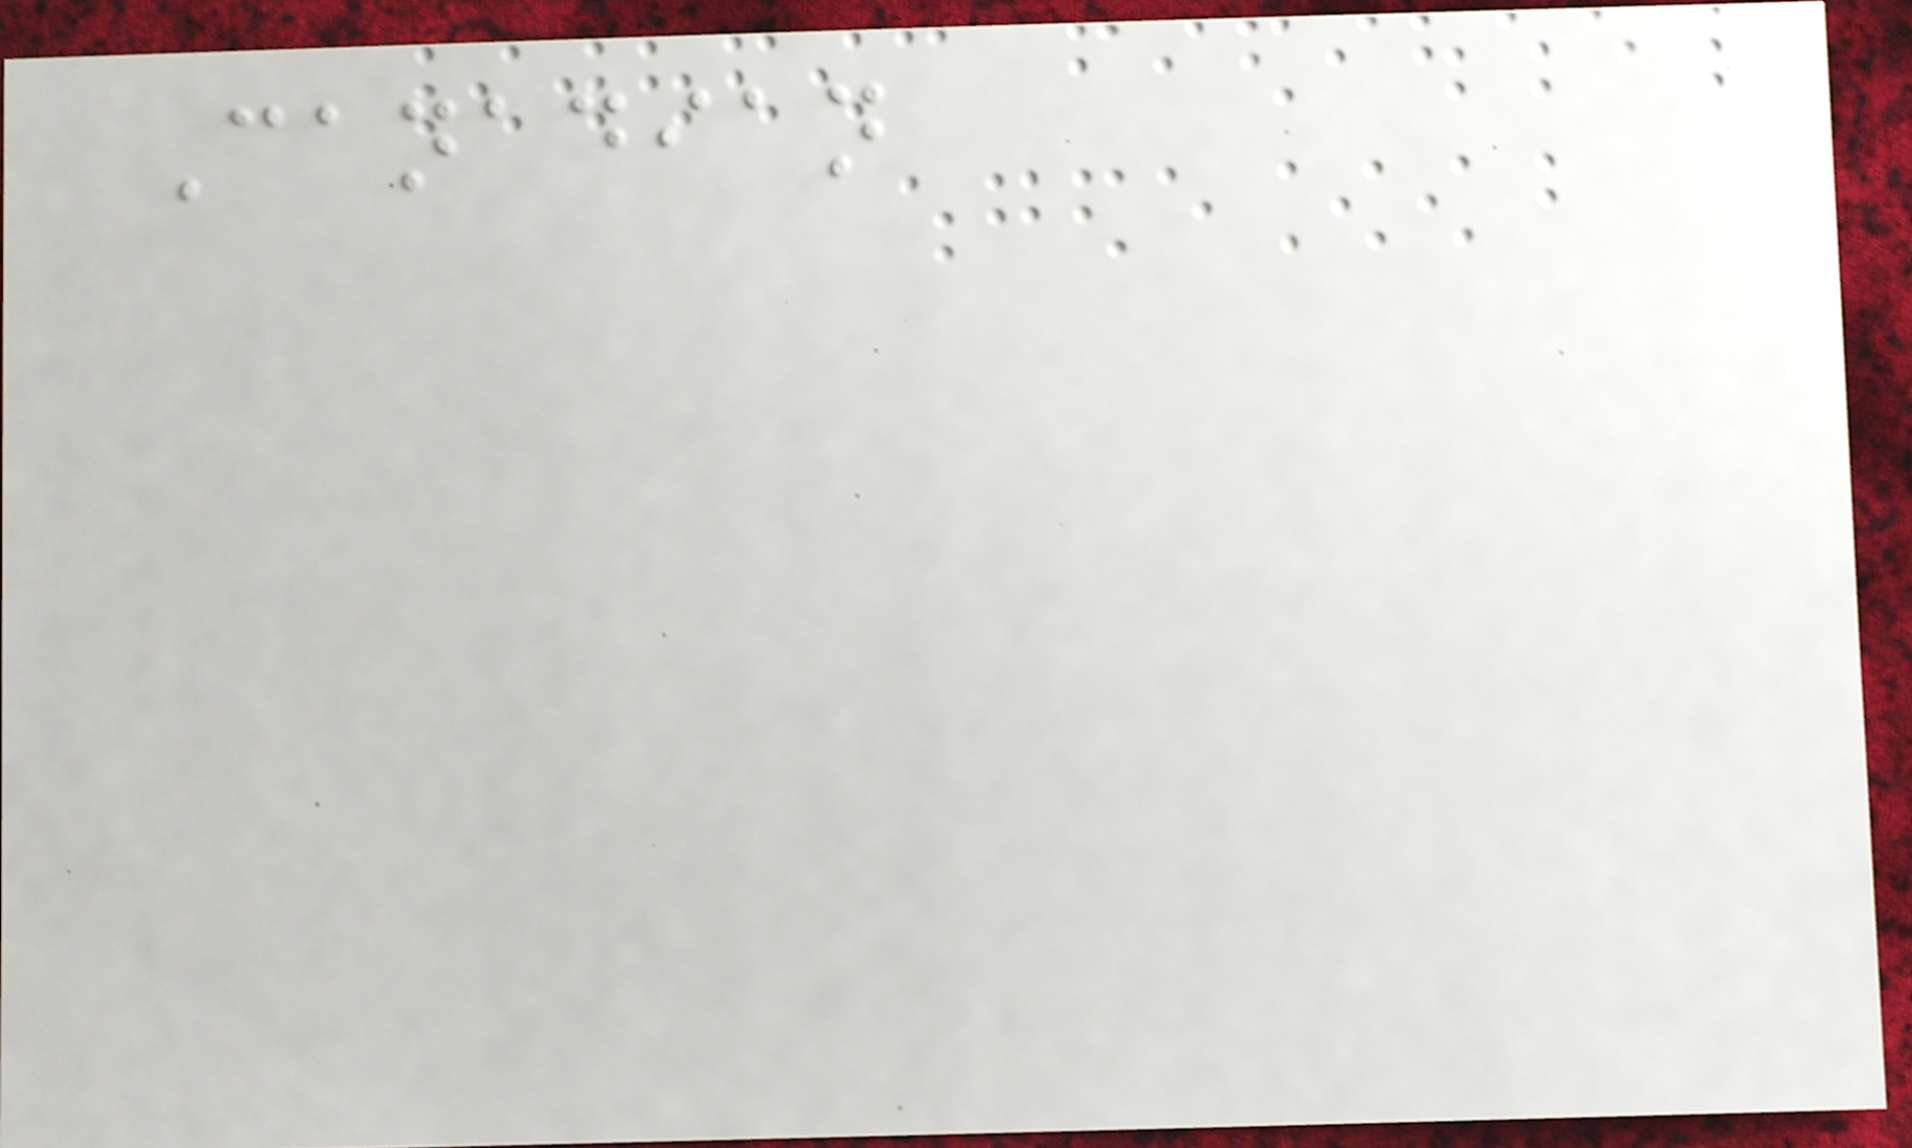Canadian
